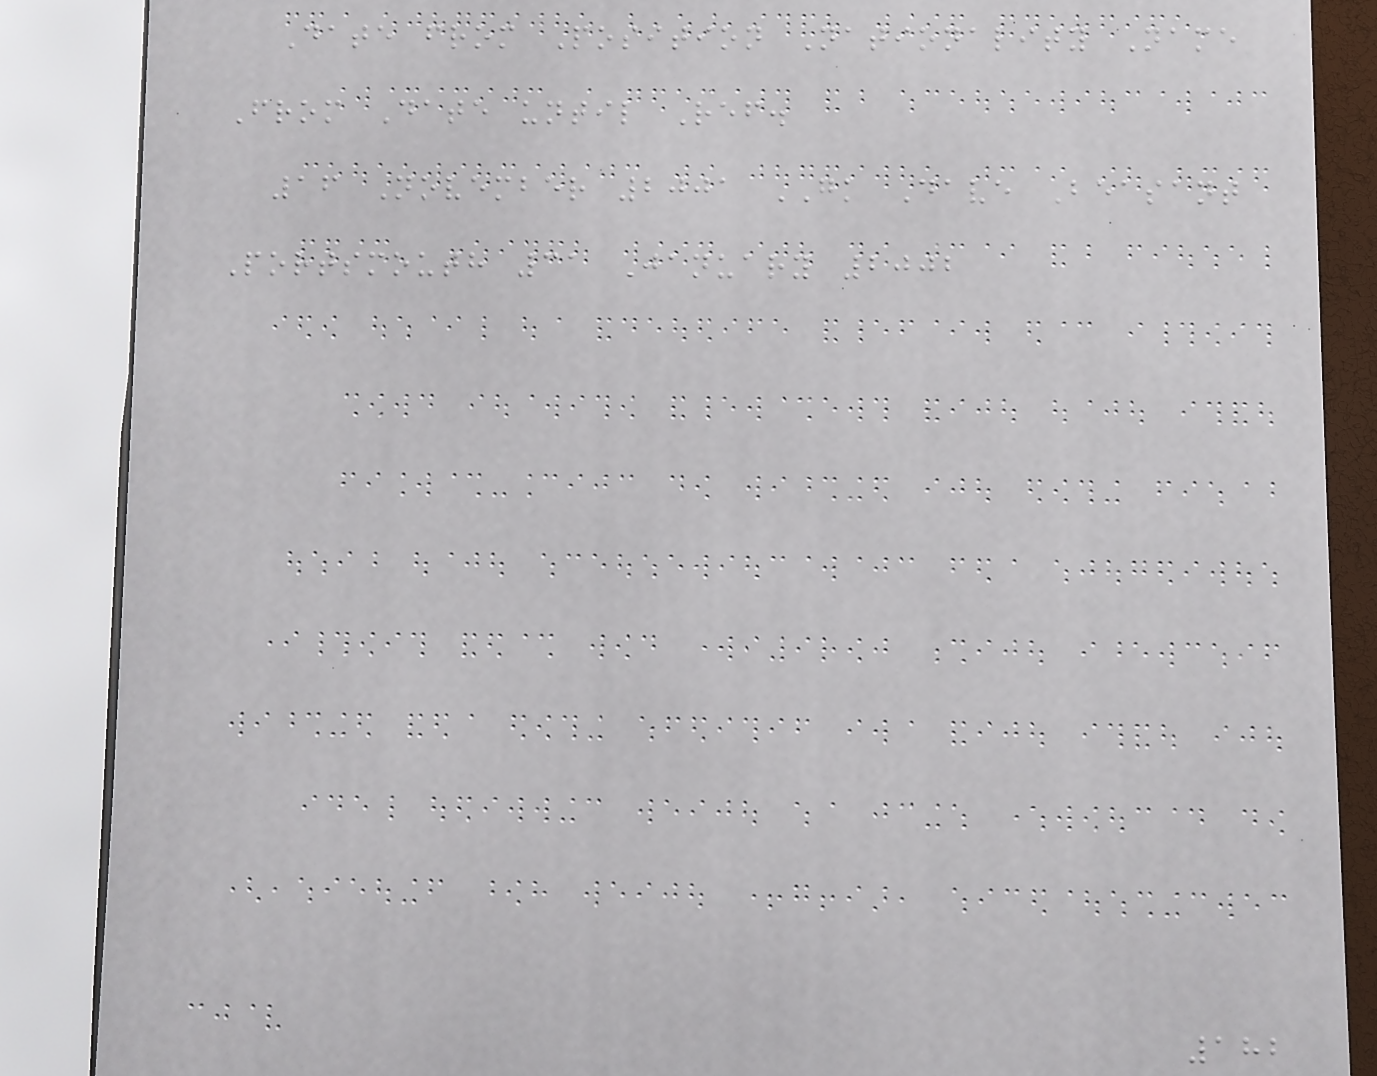Date from Position Nationality Name
From Date until Ref.
16 November 2001 GK Dave Beasant
Portsmouth 31 January 2002
182
